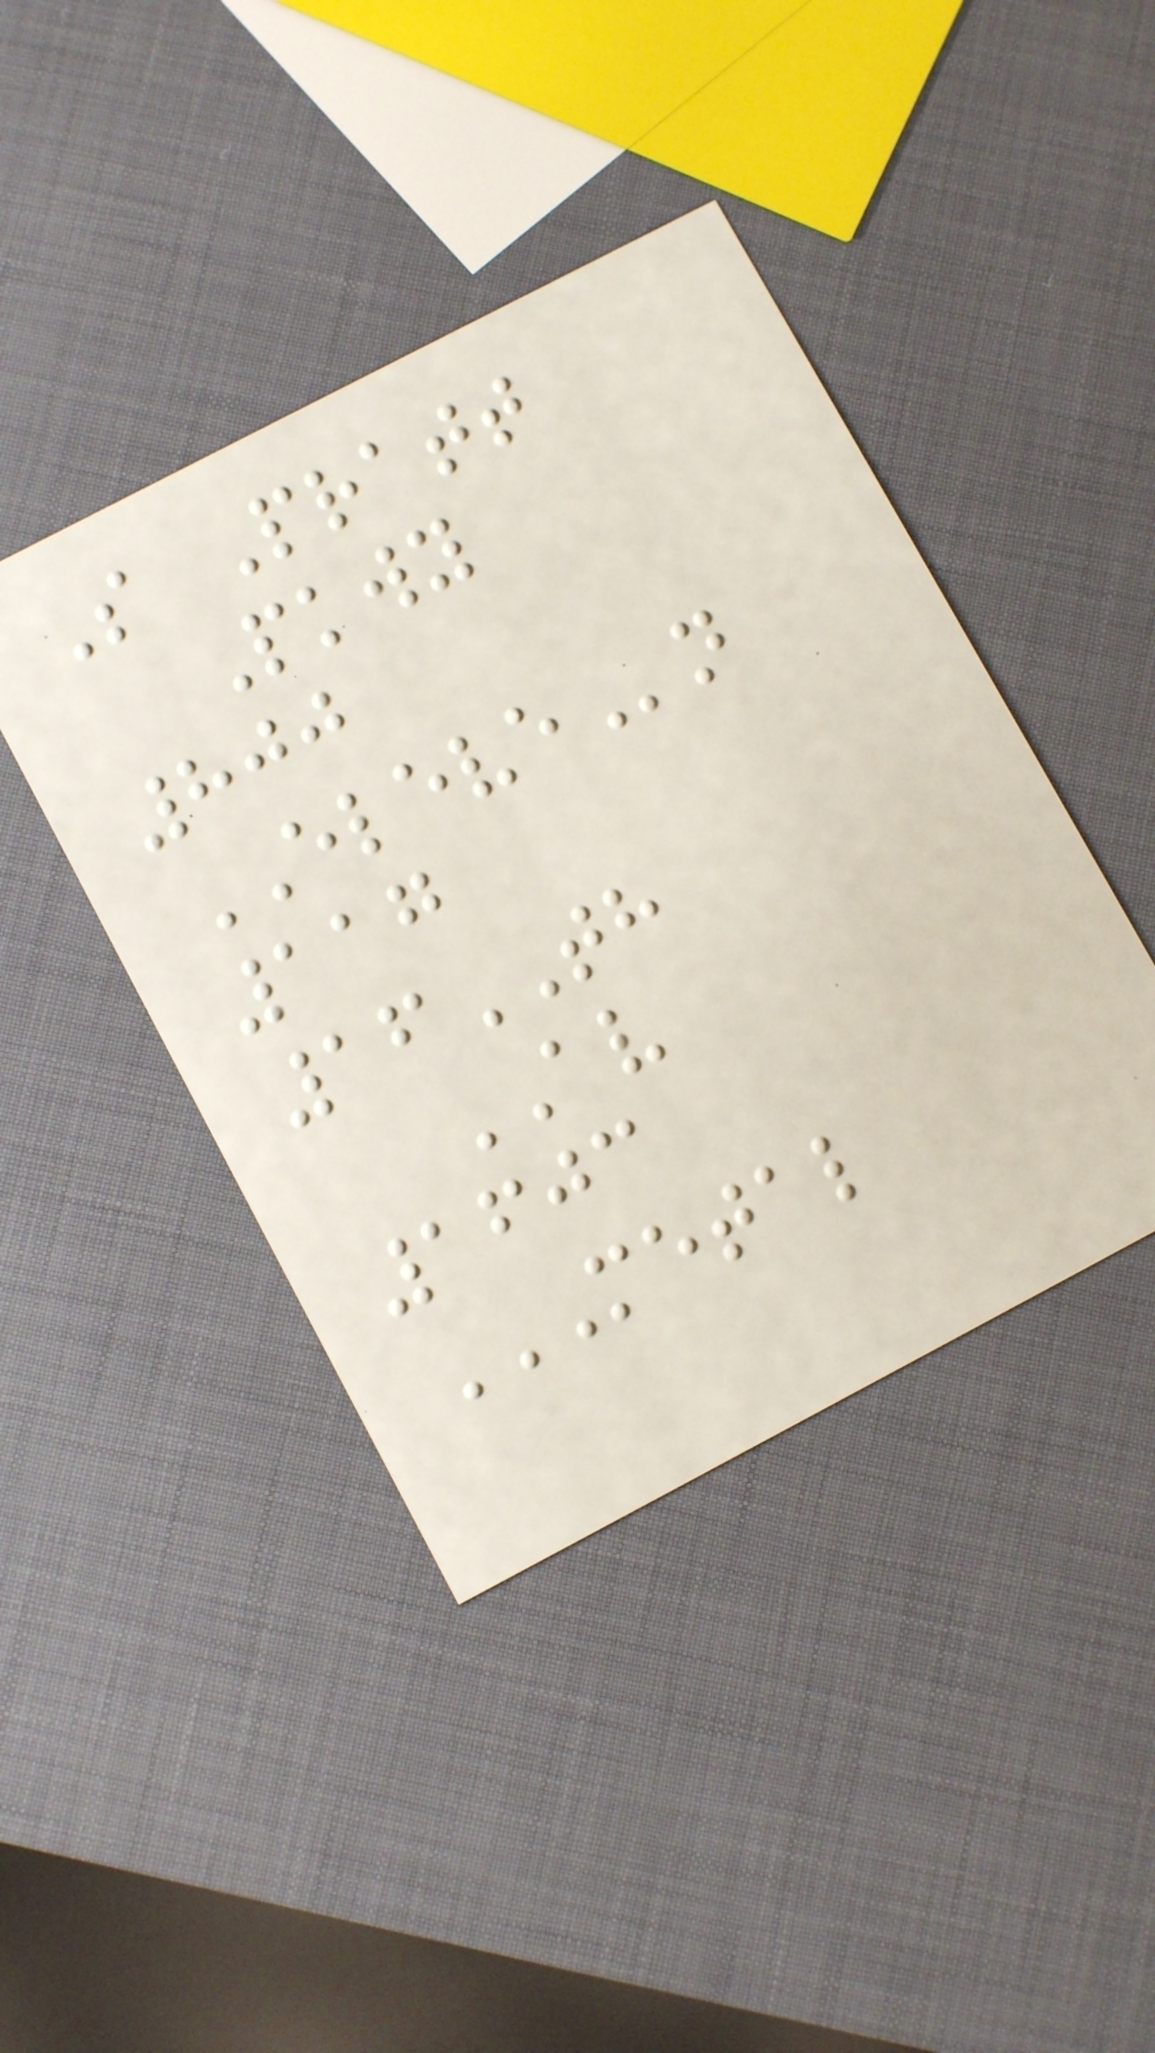S Pratt
Pkwy
800
ELEVEn
117
16TH
AV
1603
METAL
